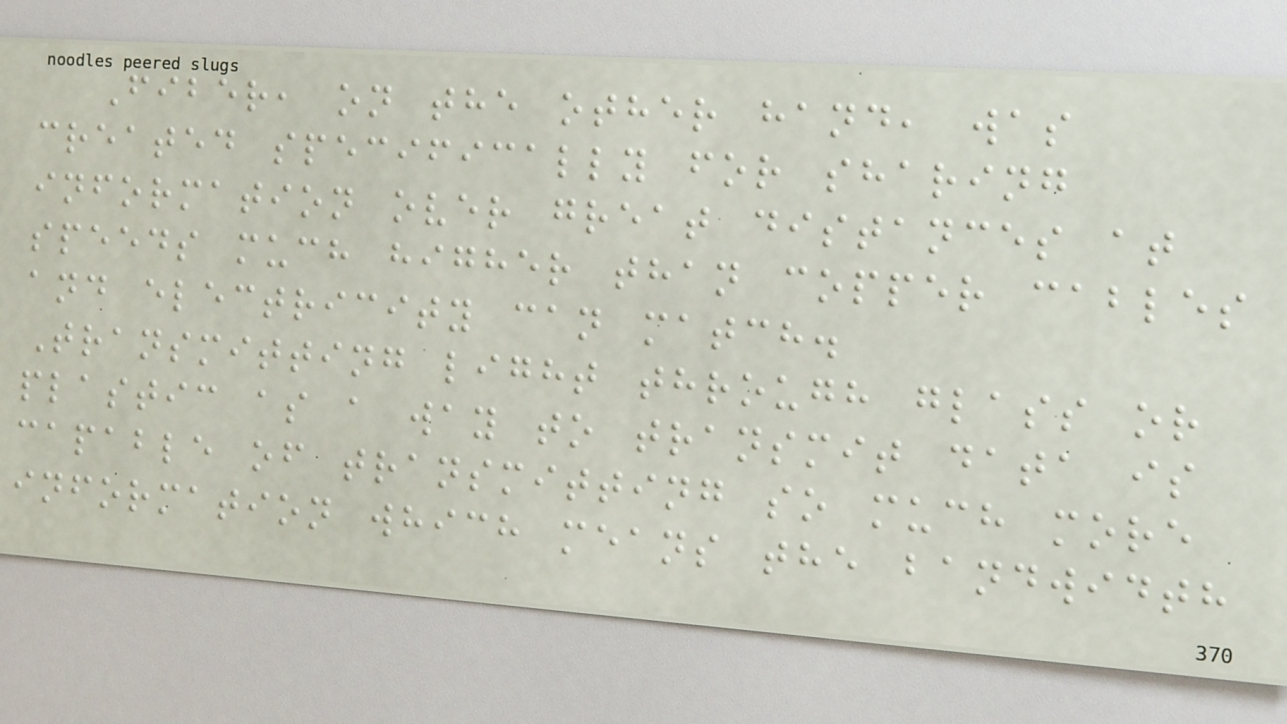Fiber, on the other hand, was
created specifically for sharing
information over great distances at
speeds much higher than copper cables
and electricity can match.
Transmitting light through glass or
plastic as a way to transmit data is
capable of transmitting so much more
information which means the bandwidth
